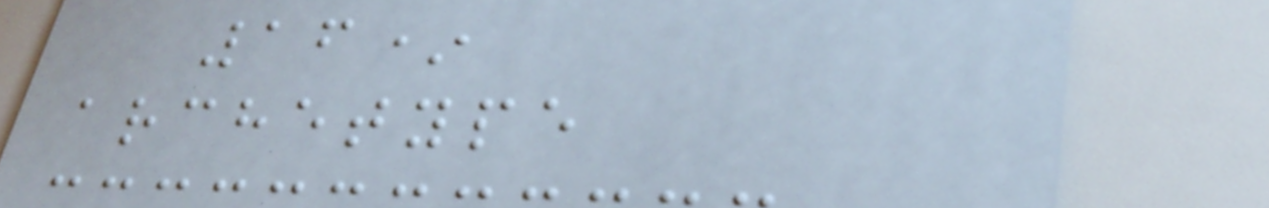16*
archetype
